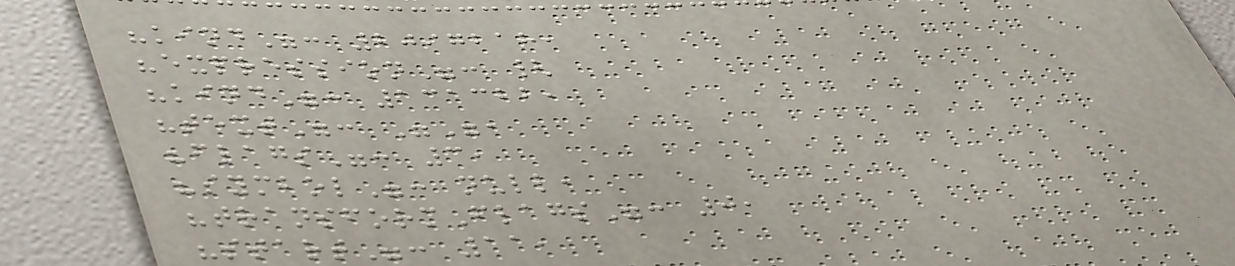"kind": 2097218,
"expression": {
"kind": 131322,
"text": "",
"flags": 3,
"symbol": null,
"transformFlags": 0,
"start": 11,
